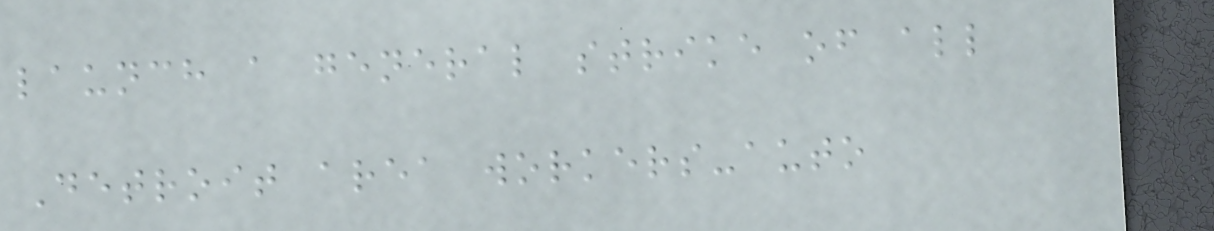launch a general strike of all
Detroit area workers-auto
